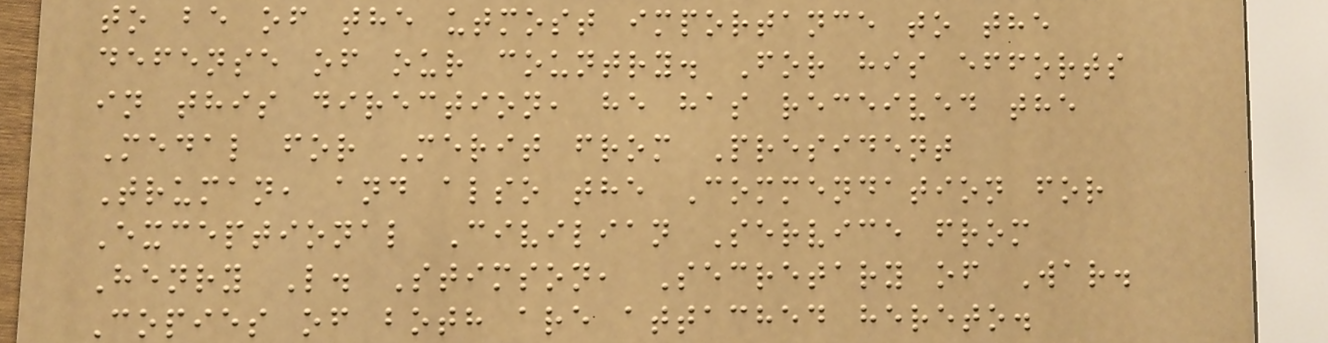to be of the utmost importance to the
defense of our country. For his efforts
in this direction, he has received the
Medal for Merit from President
Truman, and also the Commendation for
Exceptional Civilian Service from
Henry L. Stimson, Secretary of War.
Copies of both are attached hereto.
